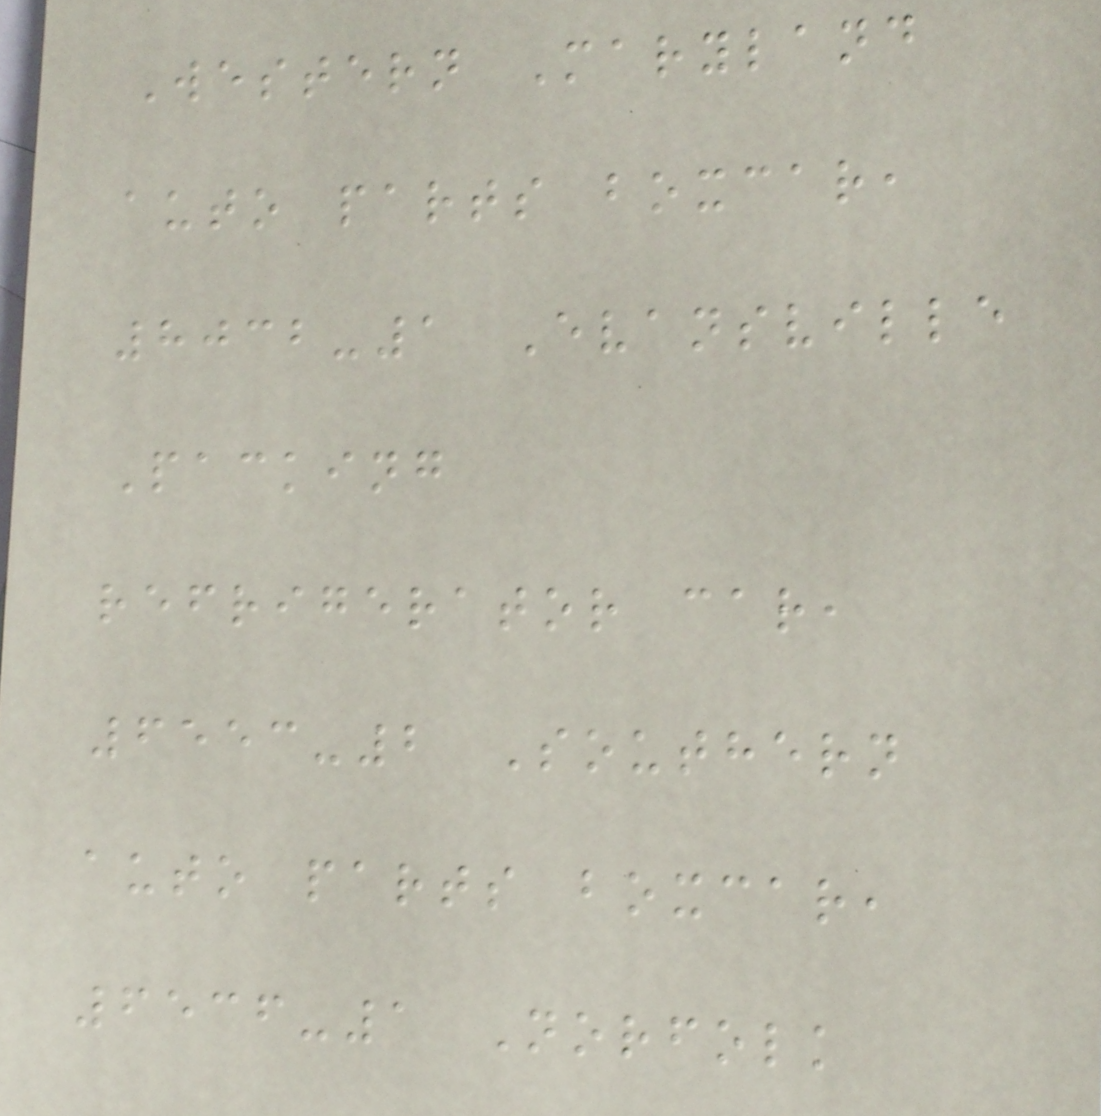Western Maryland
auto parts boxcar,
8032-1 Evansville
Packing
refrigerator car,
6553-2 Southern
auto parts boxcar,
6536-1 Norfolk
